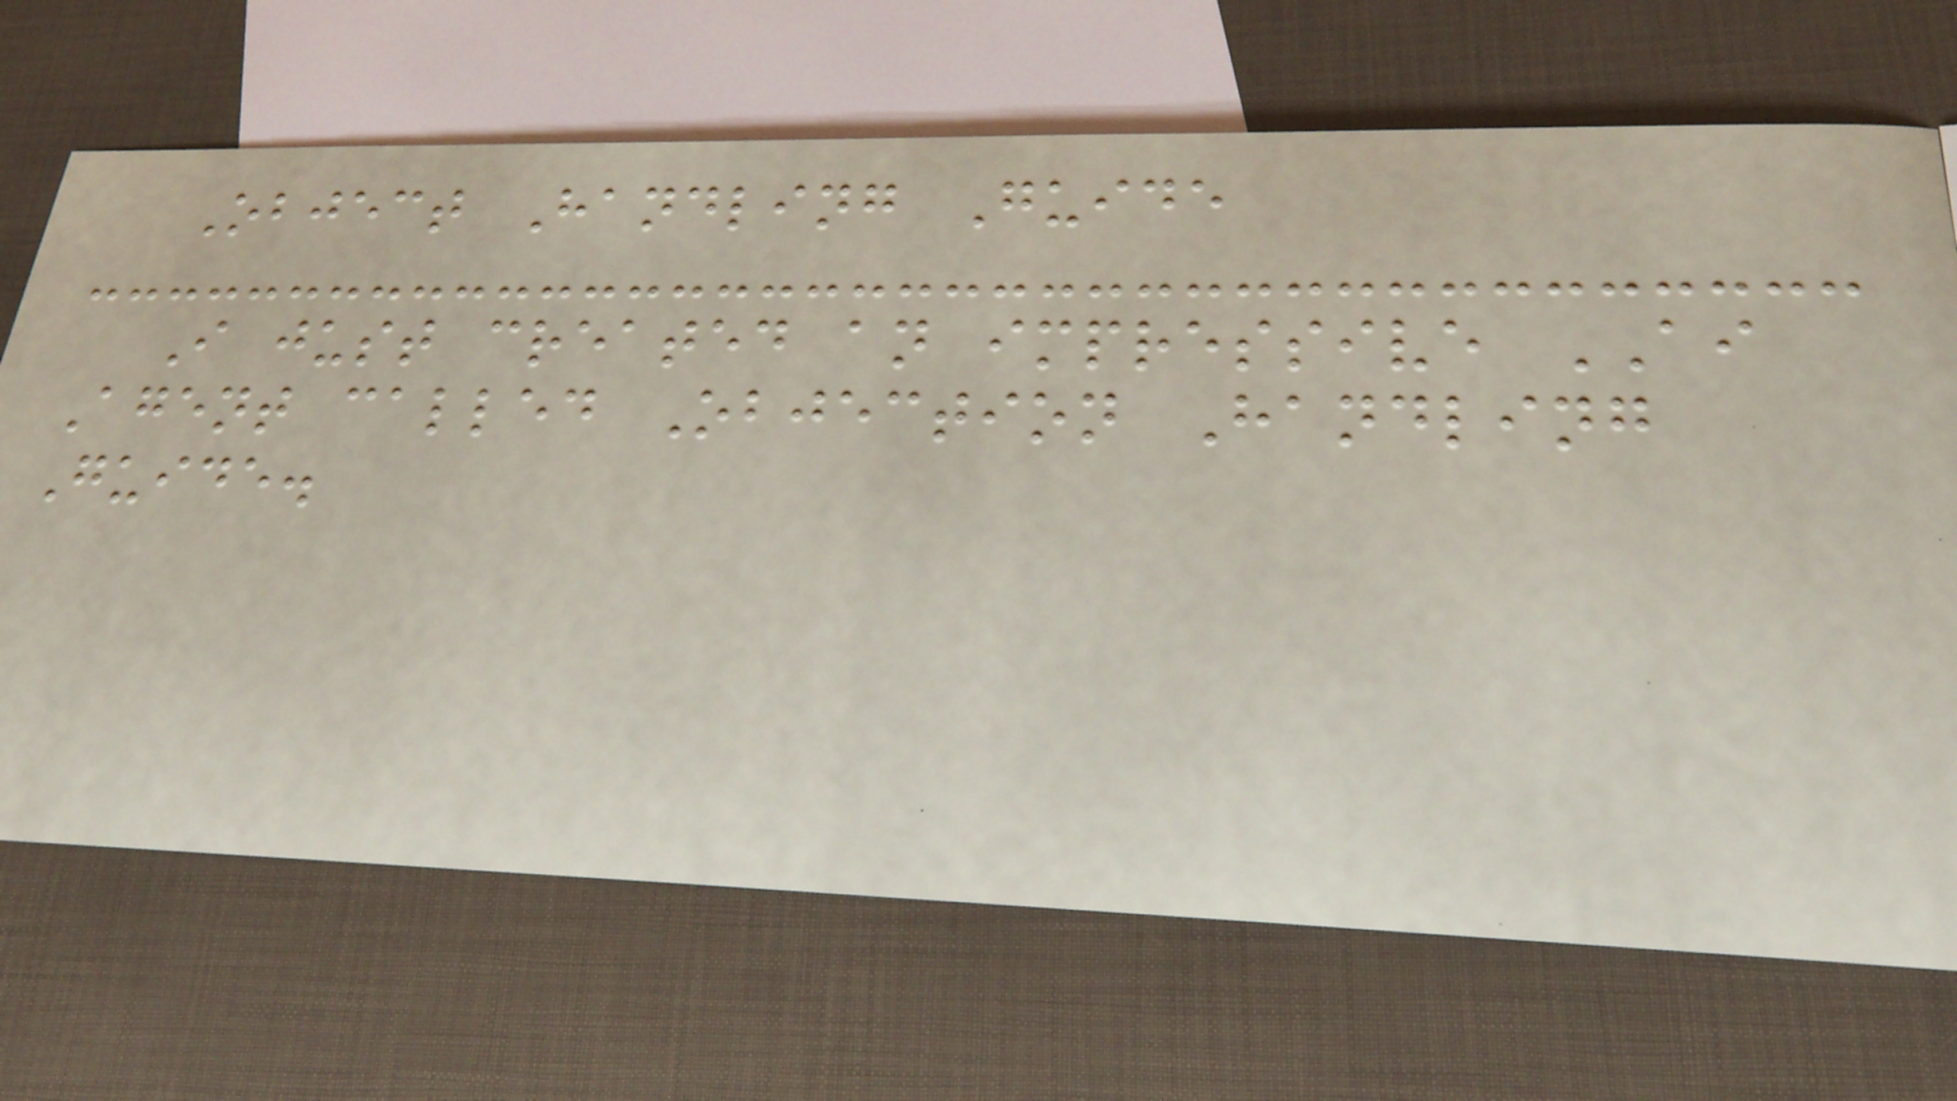Object Handling Guide
I just created an impressive AI
Agent called Objection Handling
Guide.
